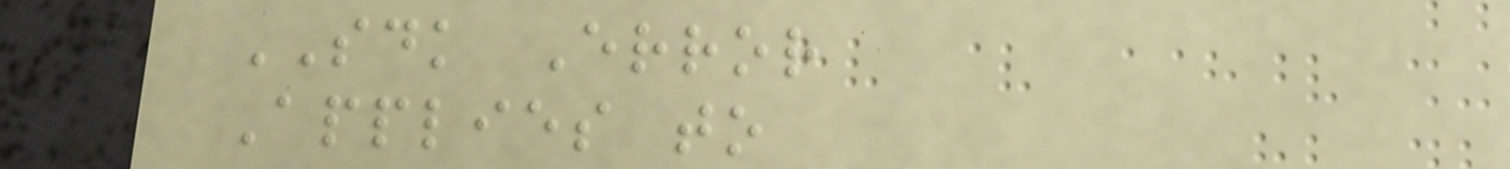SDK Error
Applies to
